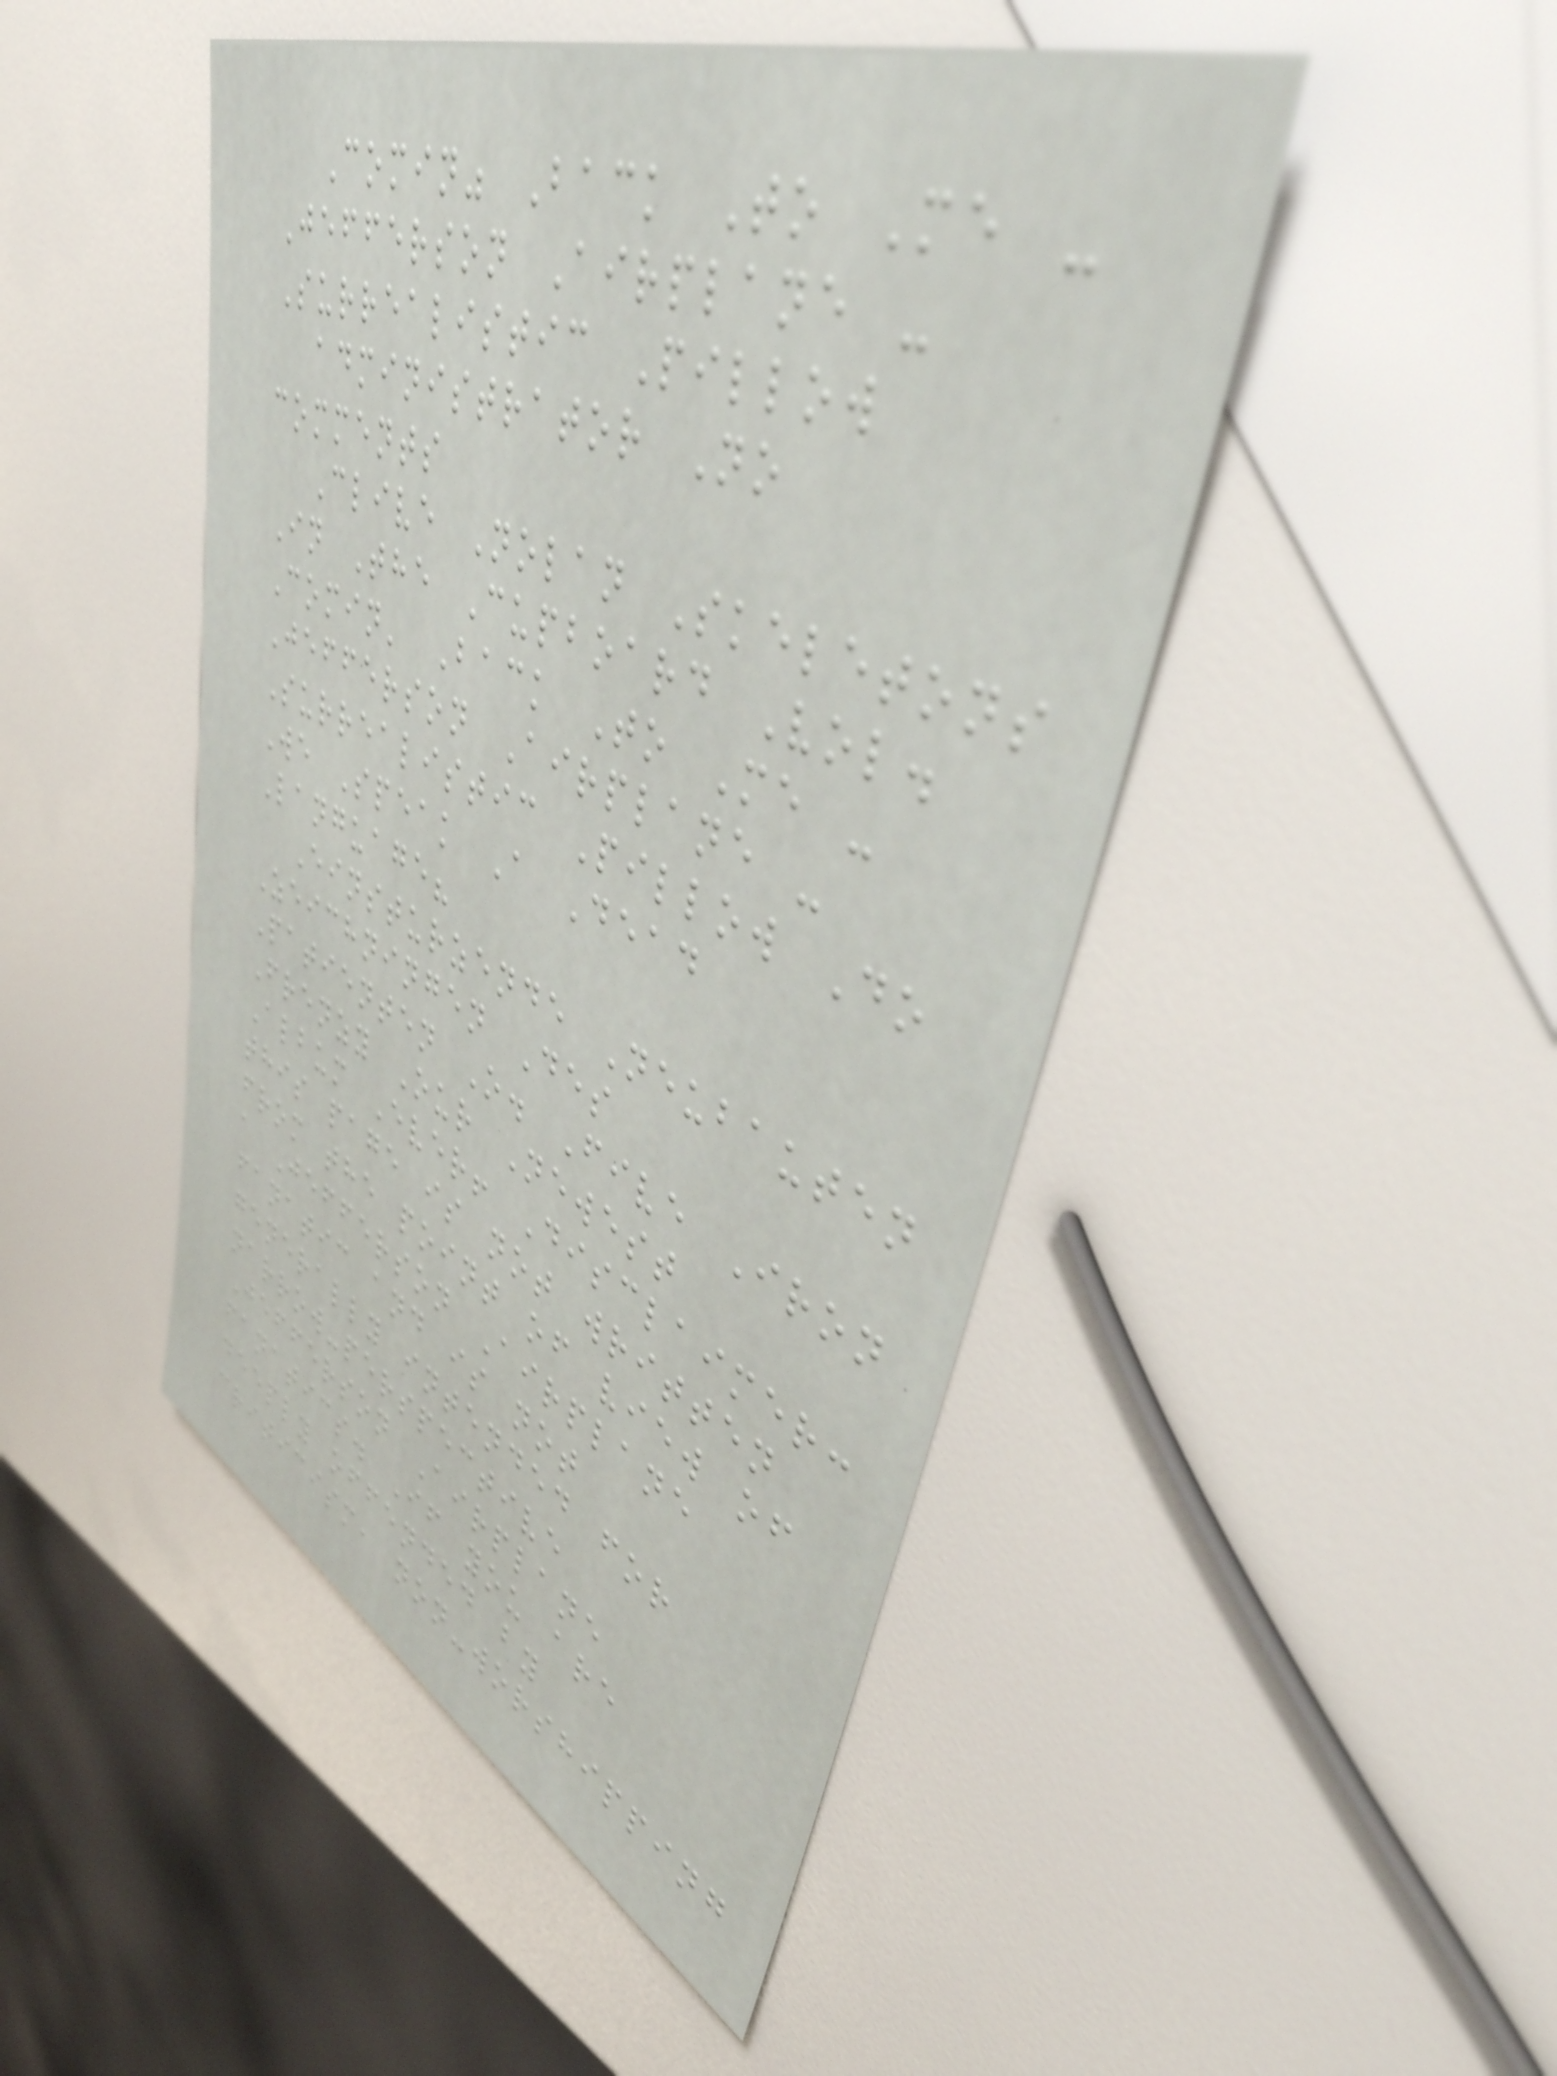Comin" Back To Me -
Jefferson Airplane -
Surrealistic Pillow
administrator No
comments
Clive Nolan Skeletons
In The Cupboard Vol.
Comin' Back To Me -
Jefferson Airplane -
Surrealistic Pillow Do
We Speak A Dead
Language?
Einsturzende Neubauten
Zeichningen Des
Patienten O. Five Iron
Frenzy Our Newest
Album Ever! Disclaimer:
this page is not written
from the point of view of
a Jefferson Airplane
fanatic and is not
generally intended for
narrow-perspective
Jefferson Airplane
fanatics. If you are
deeply offended by
criticism, non-worshipping
